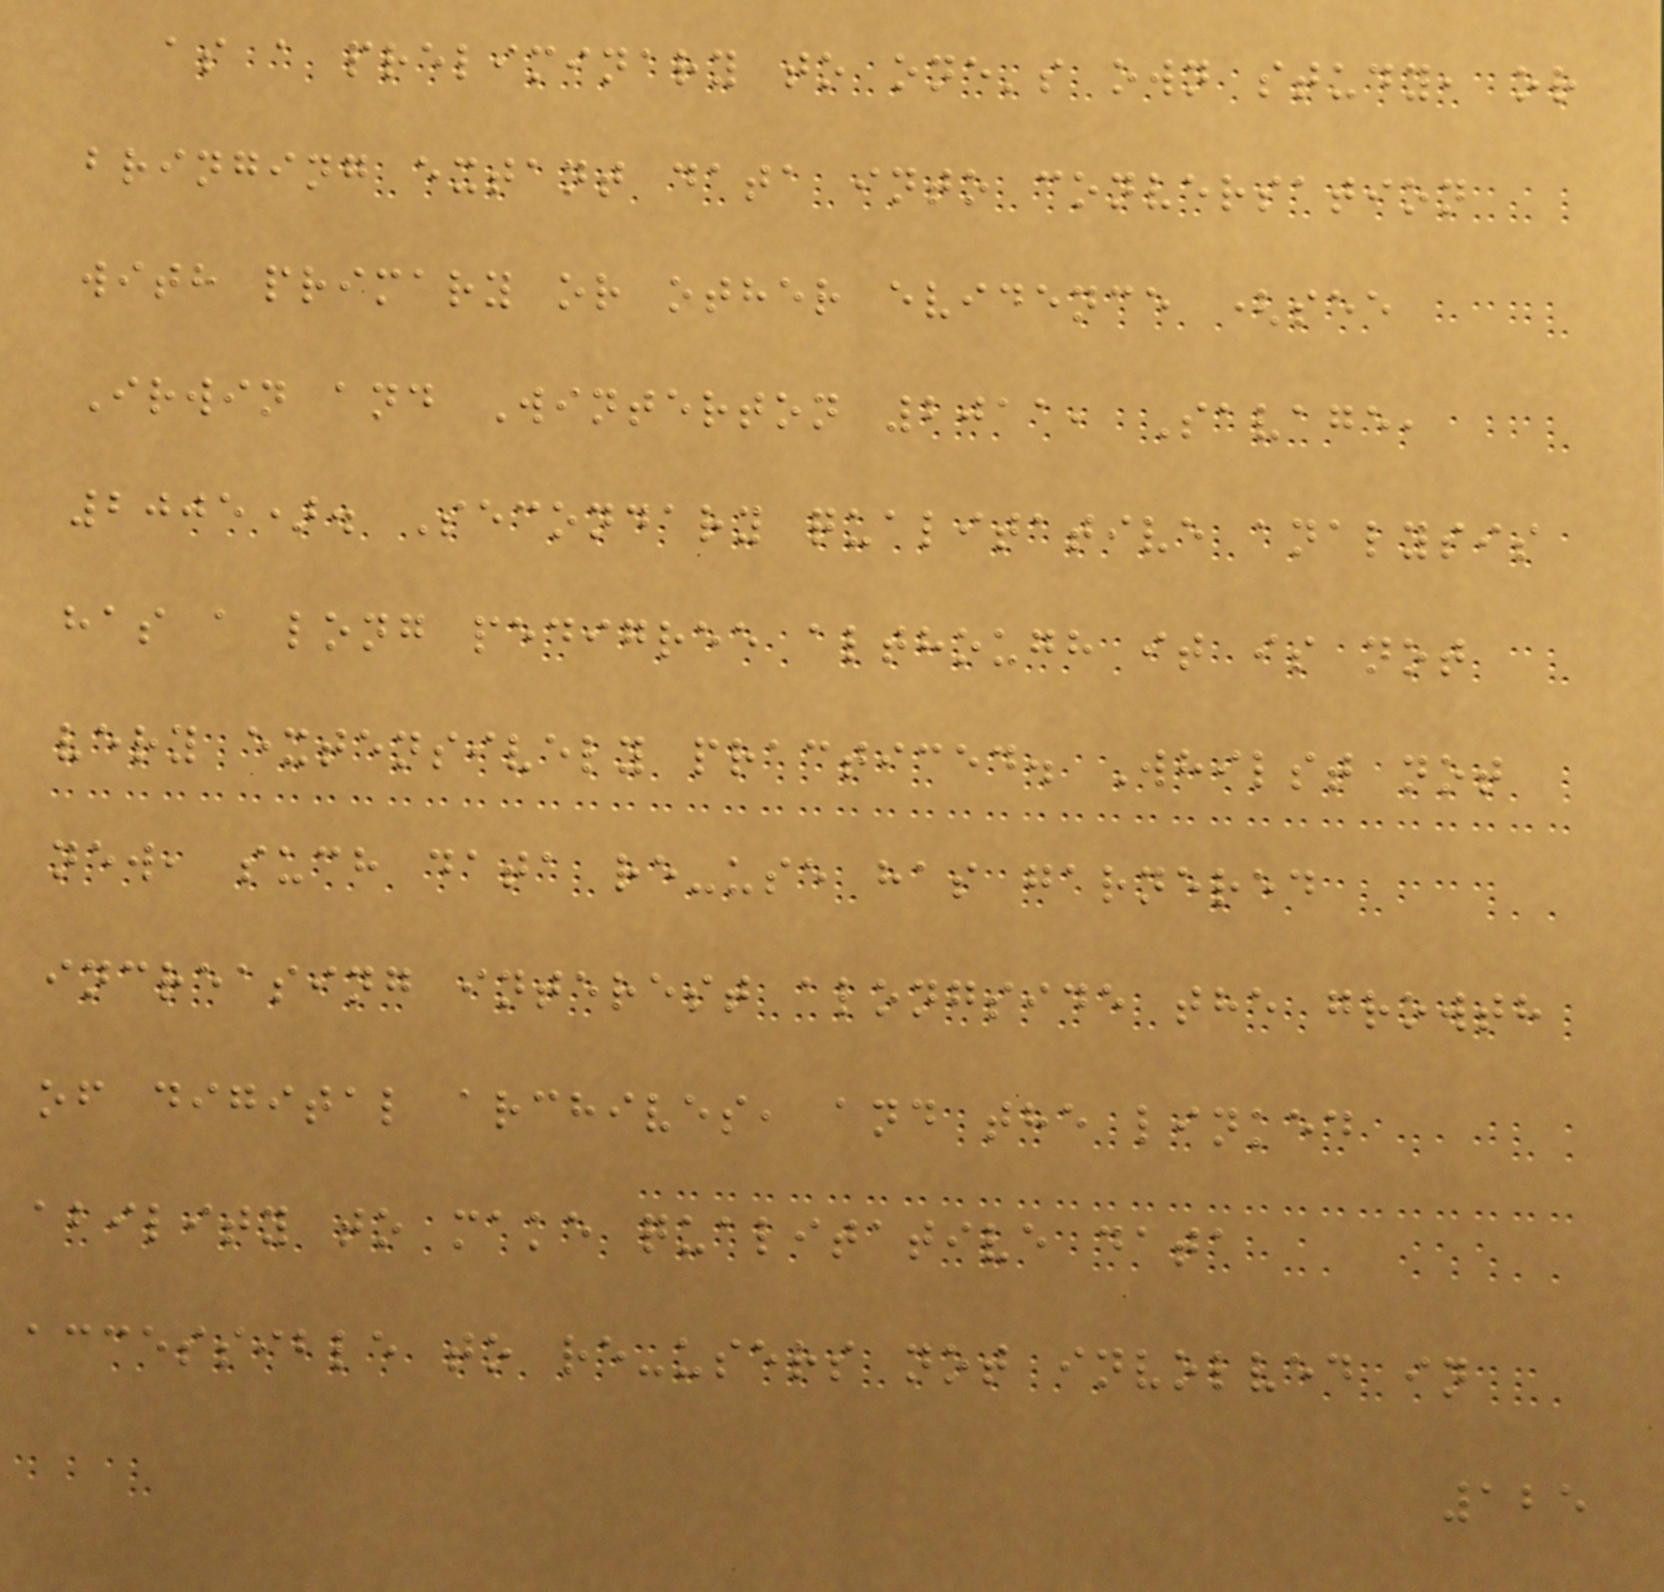as a preliminary to one's own study, or
bringing extant data into conversation
with primary or other evidence (see
Irwin and Winterton 2011, Savage,
2005). Secondary qualitative analysis
has a long pedigree although it is not
very extensively practiced. Whilst not
new, such data re-use has garnered
increasing interest alongside the growth
of digital archives, and the linked
ability to make qualitative data
accessible to re-users not involved in
125
